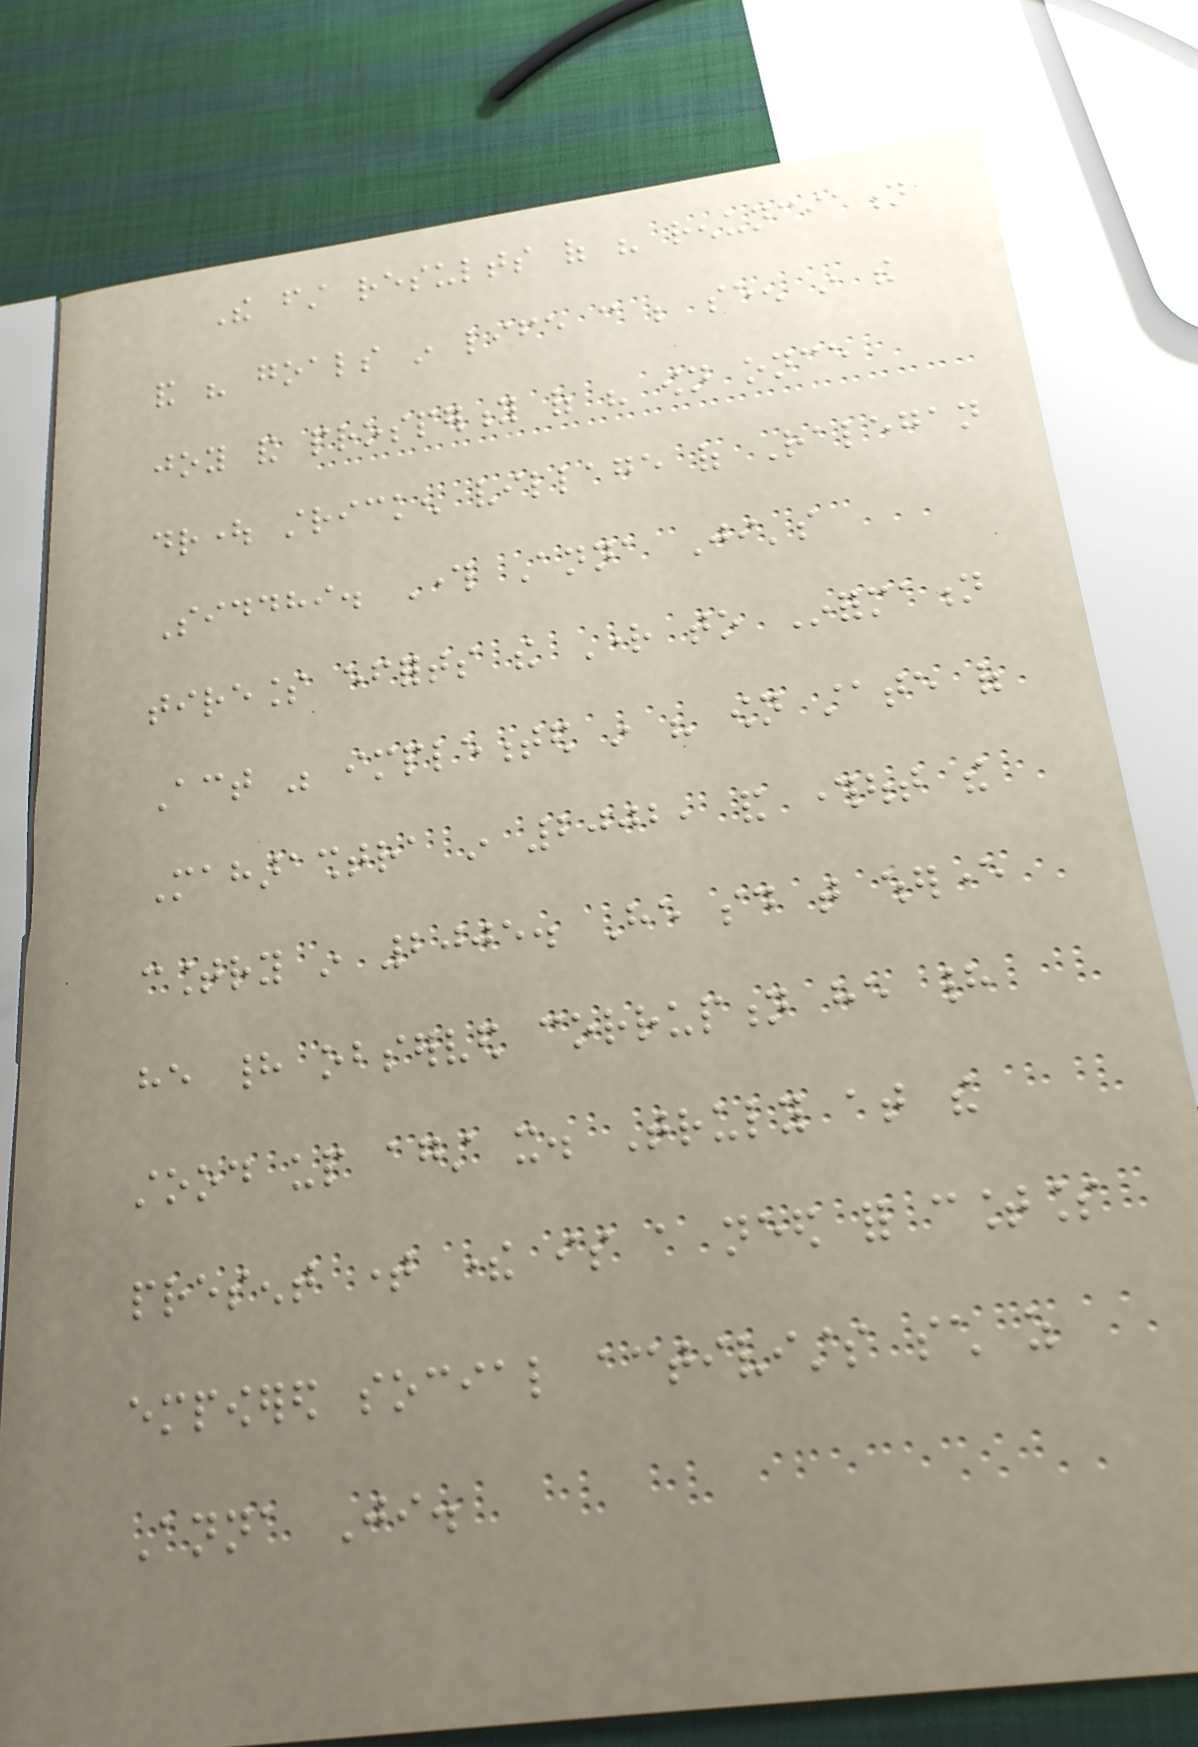The first results of his renunciation
and his goals in life can be seen in the
joy and prosperity of his own once
drought stricken village of Ralegan
Siddhi. Through Anna Ji's
tireless efforts the Right to Information
Act was implemented in his own state of
Maharashtra in 2002, and throughout the
country in 2005. He said that wherever
he had observed corruption he had
stood up against it. Truly at the
present time there is a need for countless
empowered social activists such as
Anna Ji.
